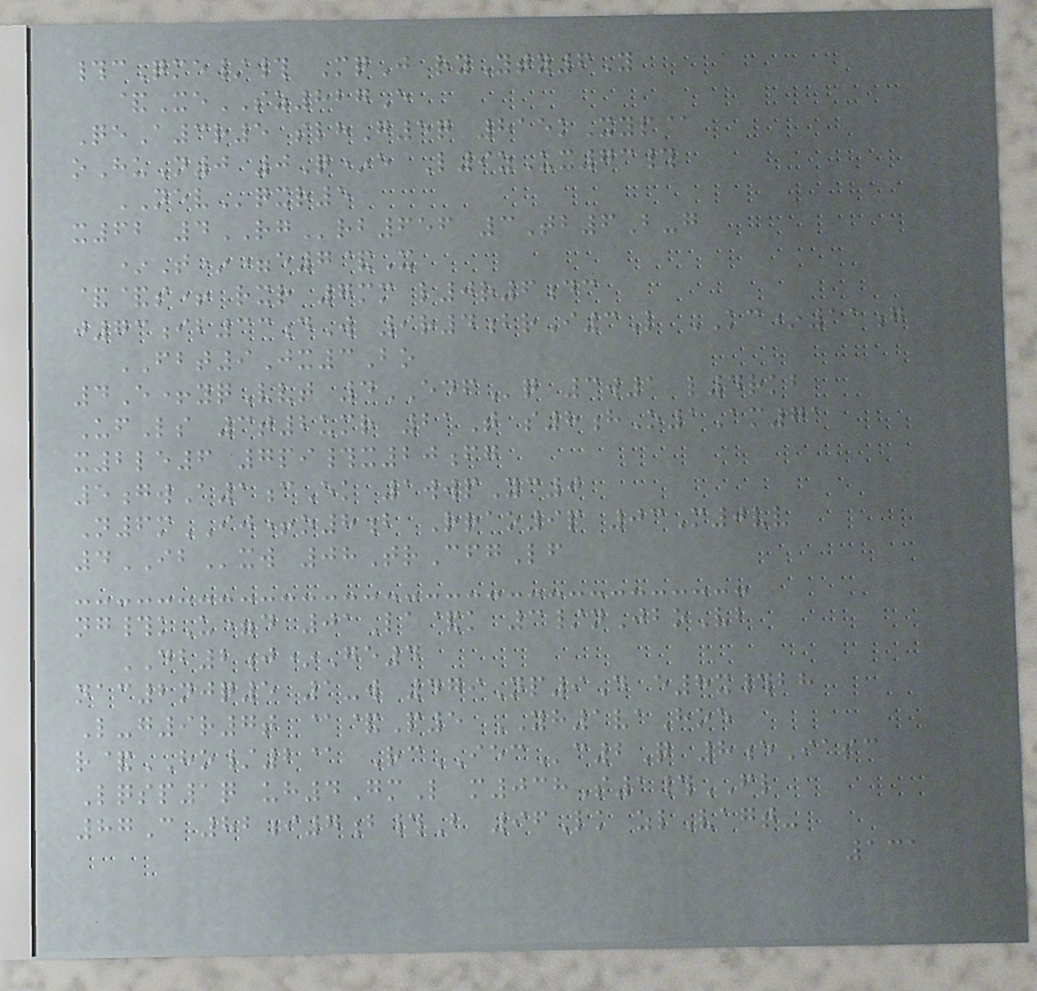#cQme/# MqJ ryYty6Y
&XeSZ827E
QeA3r5 slhG5q 815kXyp@
oHuN0 0Q*e L9zUx73#
NEVqxr5
x62 4RGrb656 3Tb6B-g
*T*=e7&X
&&s+ rxr 7mm l0r6dc
j73ib33dW 9r4brI3L KC*11g
FBT9Jx3Bo
4E+yqVvt 4EDFq 3w1 l4rkb
UfLs 3t2umr 21T s8hO1Am71
x2le6 7pi#x20fg
5gwA1cEk 1wwpYc0
N6mIJ+o8b Rrao9p 03M0vv
4IBxw 08TrCfgLf
ng#kU=d 01La&k 3/nJboVb
DB2j*Ge4
nac2njq5 1-w 479Np9D e8x#bh
L-g9r7t @&P5 YH1vaHoe
r&HO/2@ RcIECc2Q 8eIasc
Lqsp1q uh4GmL m038S1#FL
87C 82i7b#B 96Lk zlVagt-
131
